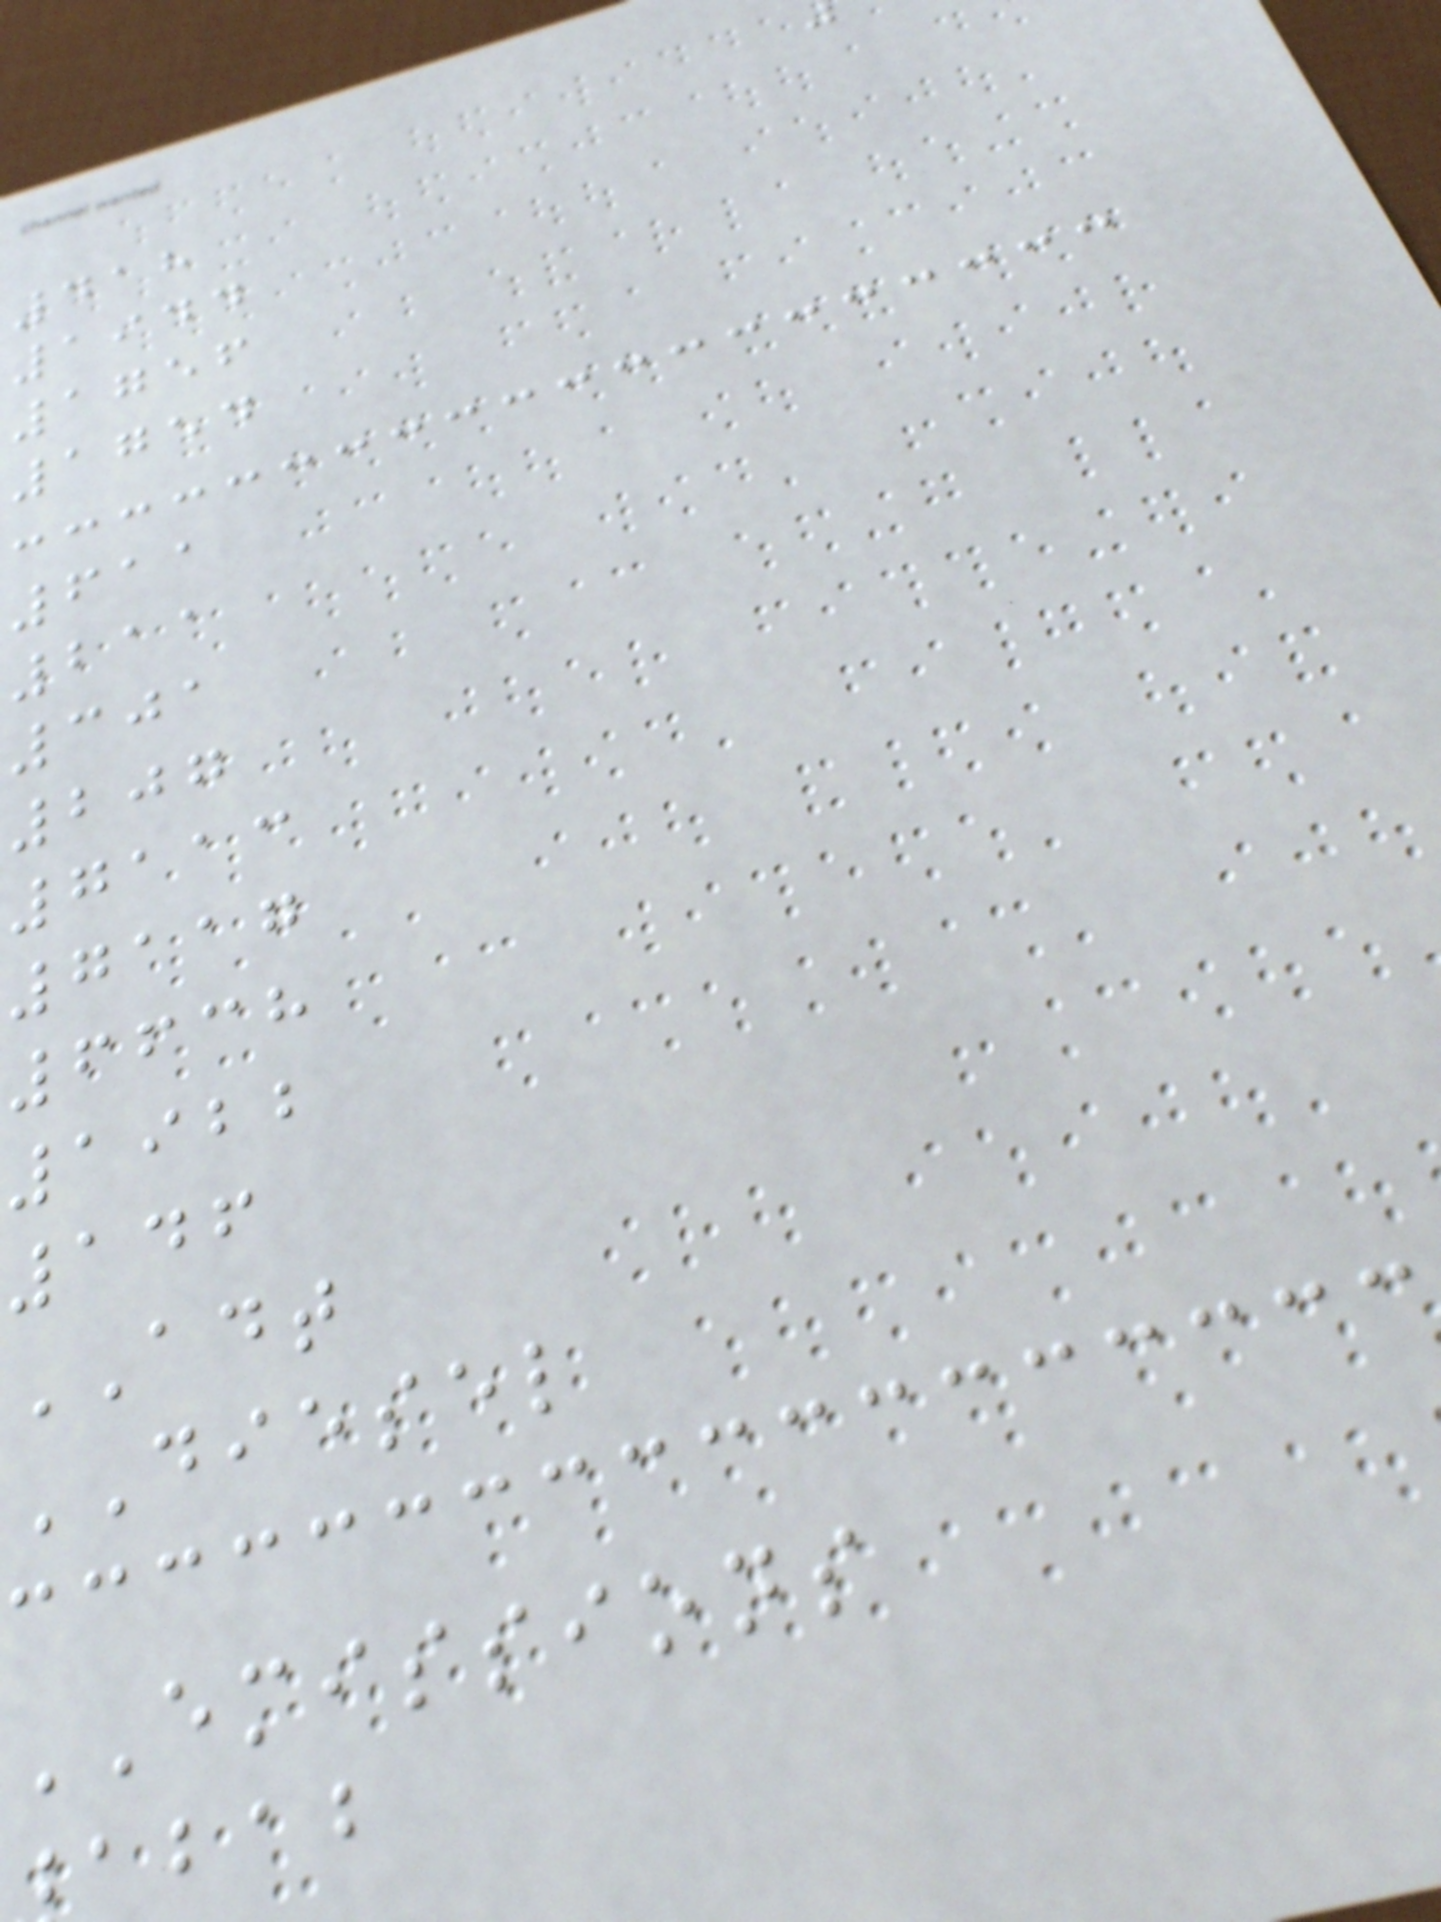418
1944
1756
1754
611
211
301
207
7113
7117
6638
1922
146
ADT
DIESEL
EMISSIONS
